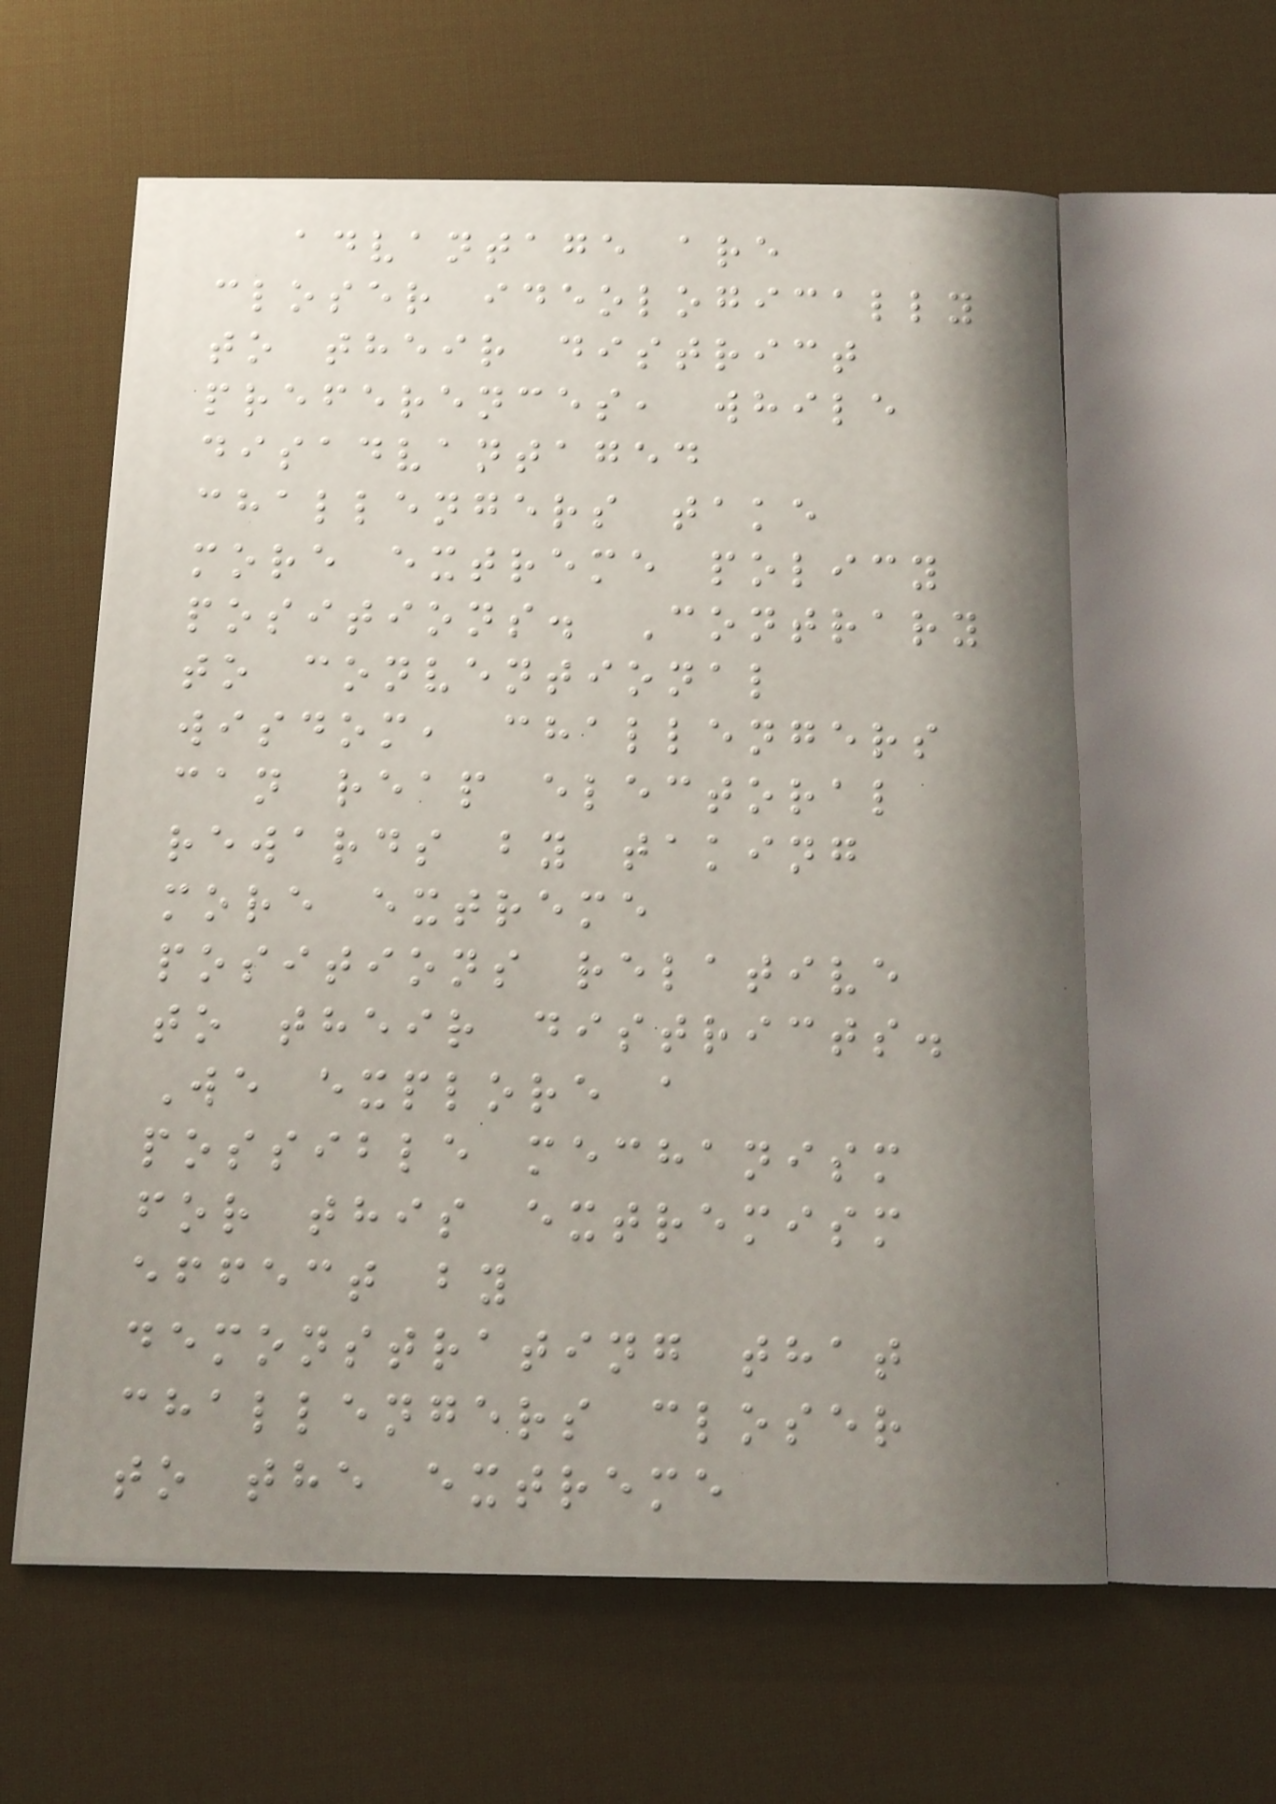advantage are
closer ideologically
to their district
preferences, while
disadvantaged
challengers take
more extreme policy
positions. Contrary
to conventional
wisdom, challengers
can reap electoral
rewards by taking
more extreme
positions relative
to their districts.
We explore a
possible mechanism
for this extremism
effect by
demonstrating that
challengers closer
to the extreme
